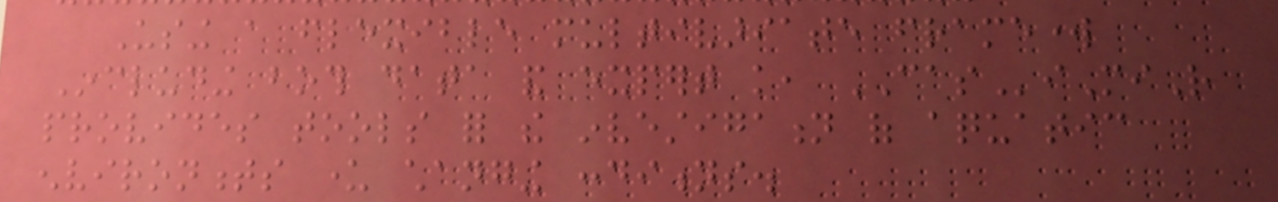Using a flexible multivariate framework
Including both data and expert knowledge, CASiMiR
provides tools for the investigation of aquatic
environments under changing conditions.
